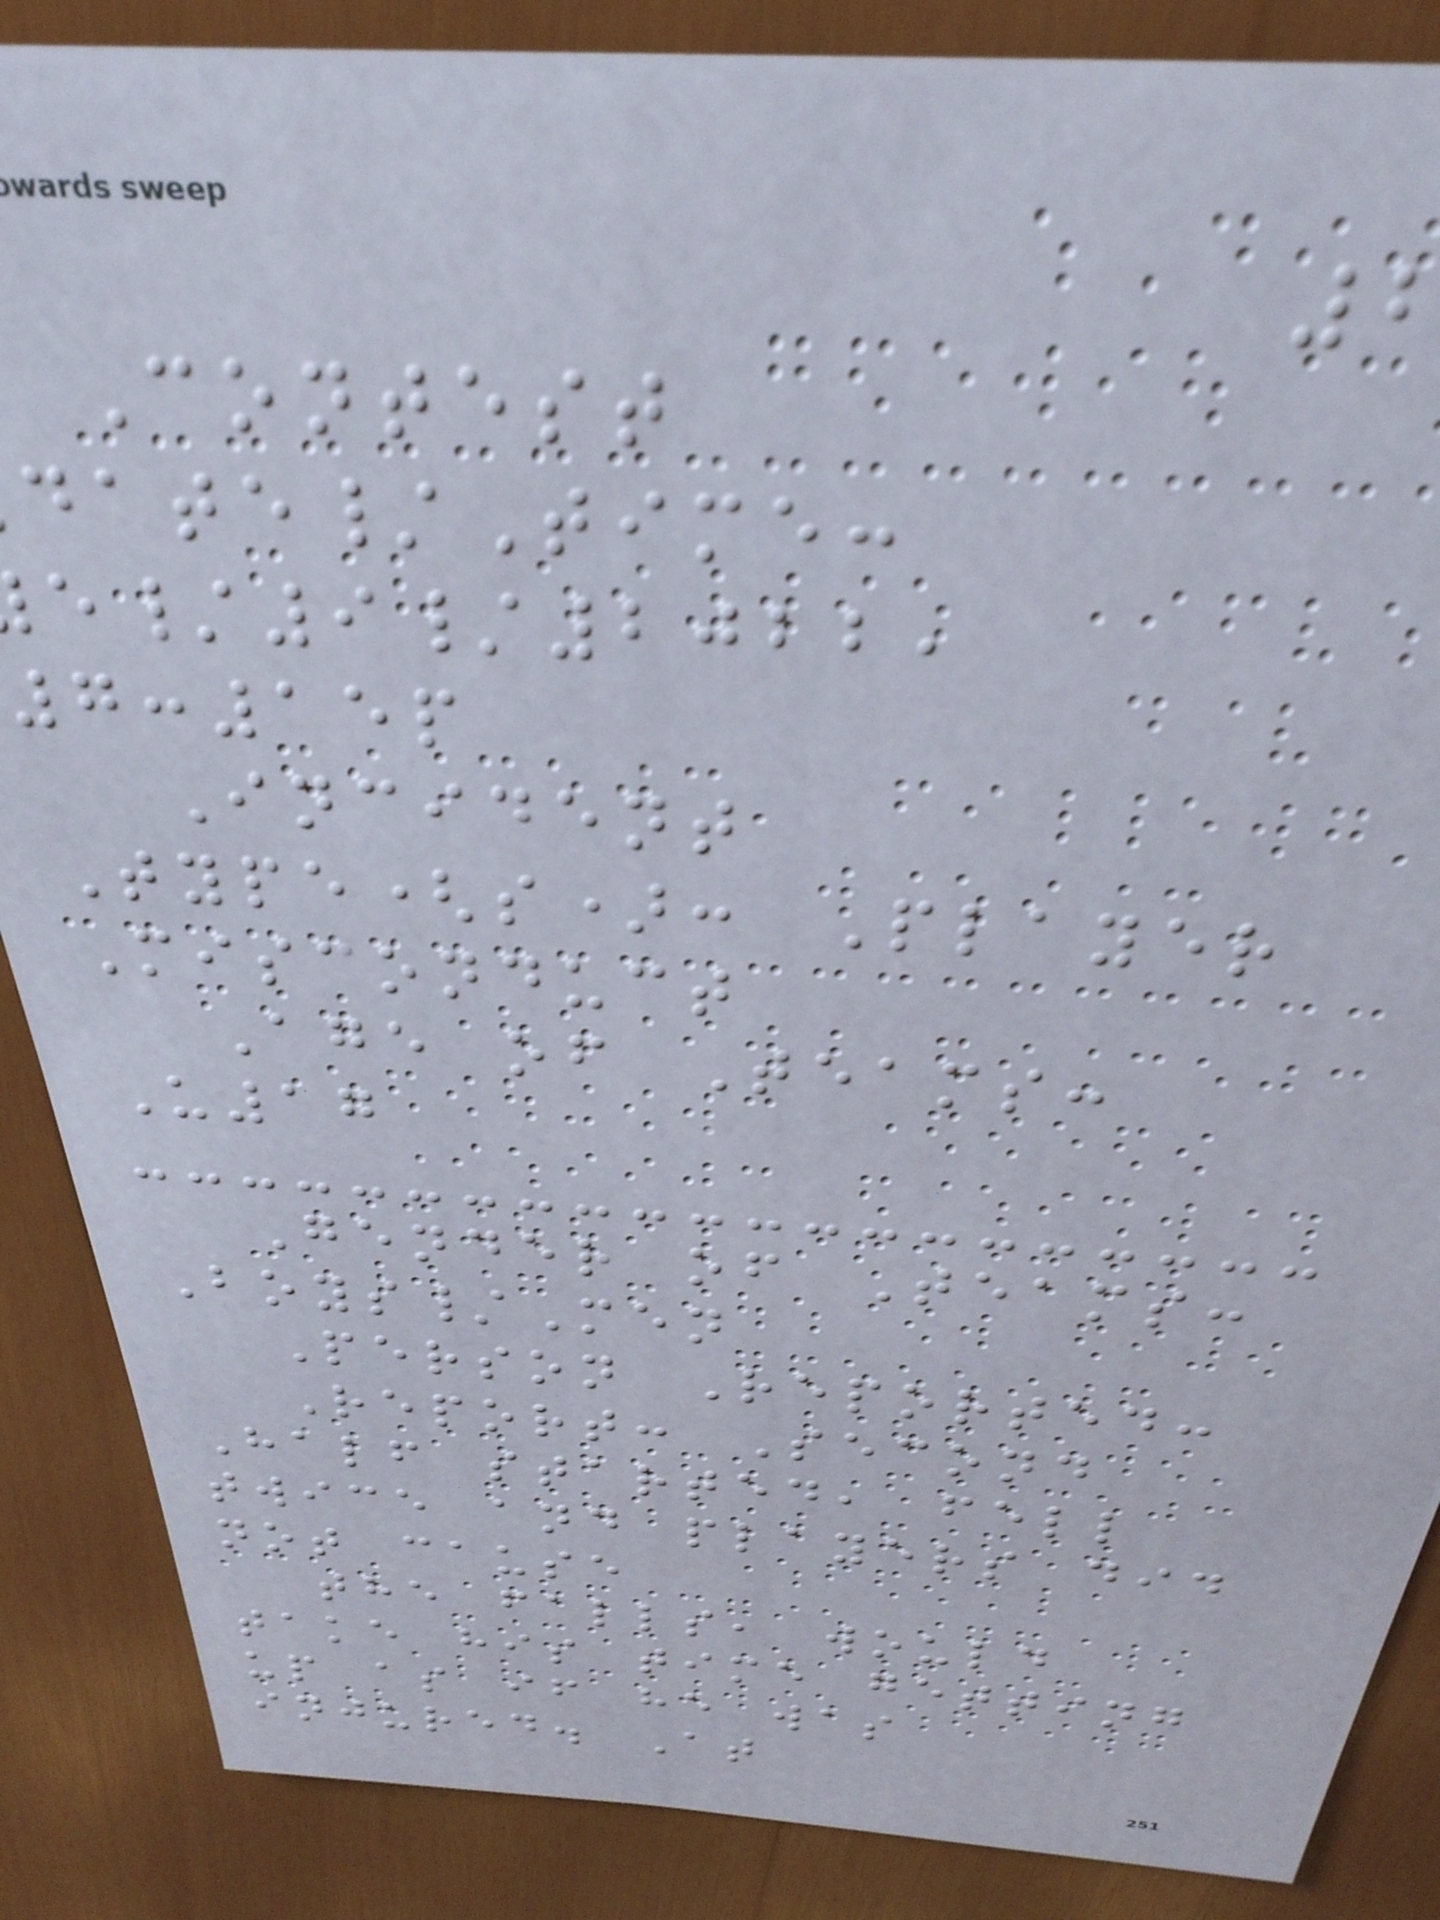Contest
ate/Time:
/9/2022,
7:15p
Incident
Type(s): Player
Misconduct
Age of Teams:
U17
Gender of Teams:
Boys/Men
Person Reported:
Report: Second
Half started, fell
twice and players did
not cause
the falls, would
take his time getting
up as if he was
injured. At
